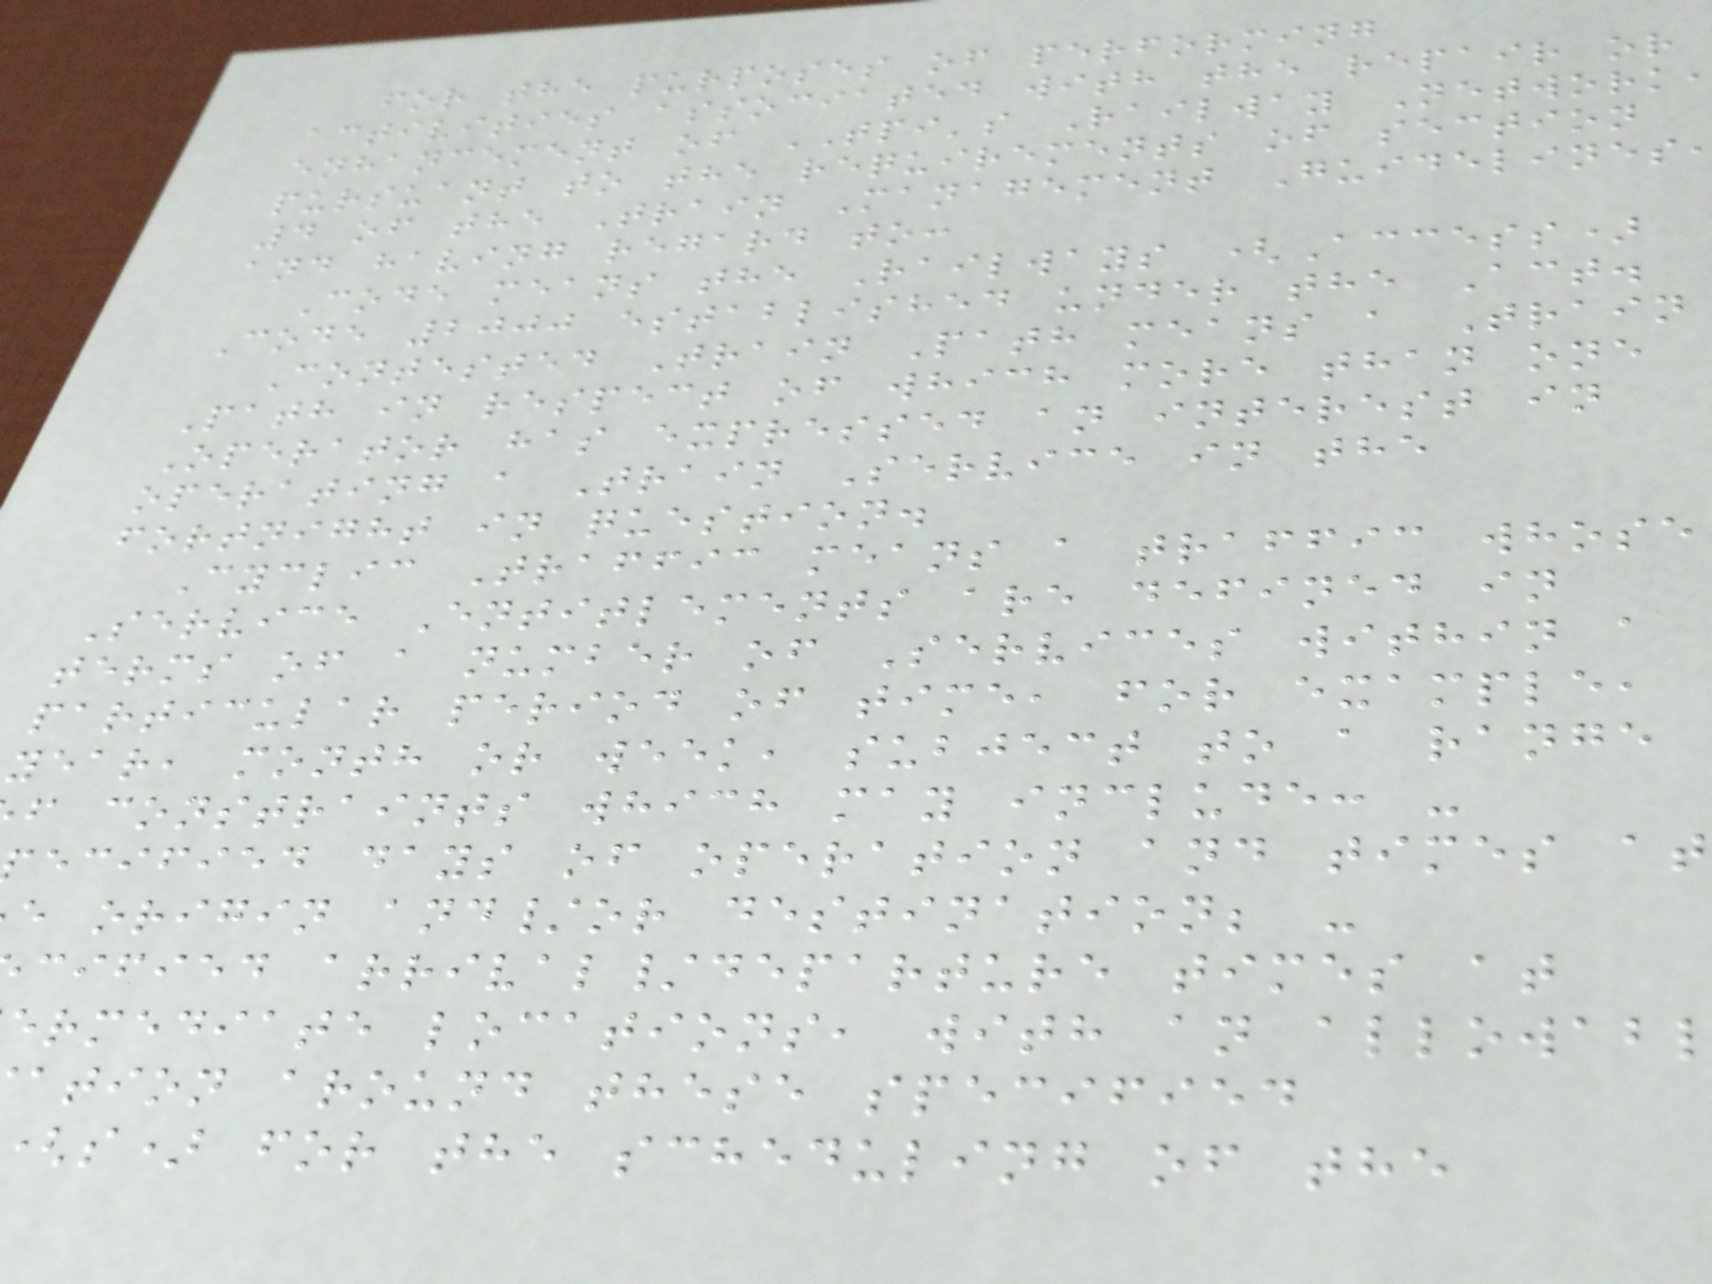for the purposes of performing
activities associated with the repair or
enhancement of TPI's Railway Network
pursuant to the requirements of section
4 of the Train Management Guidelines
and having regard to:
Code means the Railways (Access)
Code 2000 established under the Act.
Contested Train Path means a Train
Path in respect of which more than one
Operator has expressed an interest in
operating a Train Service in the
fortnight in question.
Cyclic Traffic means a traffic whose
Service Entitlements are defined in
terms of a number of Services within a
particular period of time, for example,
year, month or week, subject to a range
f constraints which may include: -
ecified days of operation and times at
e origin and/or destination; -
cified arrival/departure times at
ermediate locations, with an allowab
ation around these specified
s) for the scheduling of the
